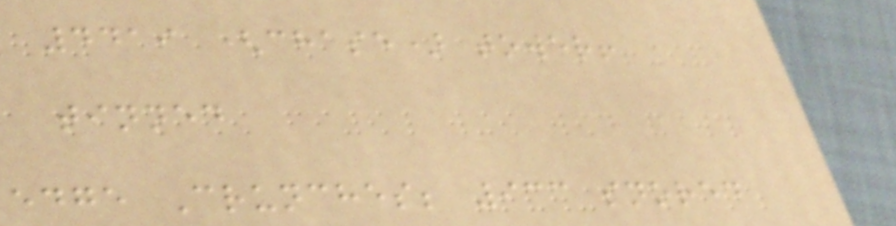4419 (chase) tower!
tinned
edge Crunches; 933 snored
